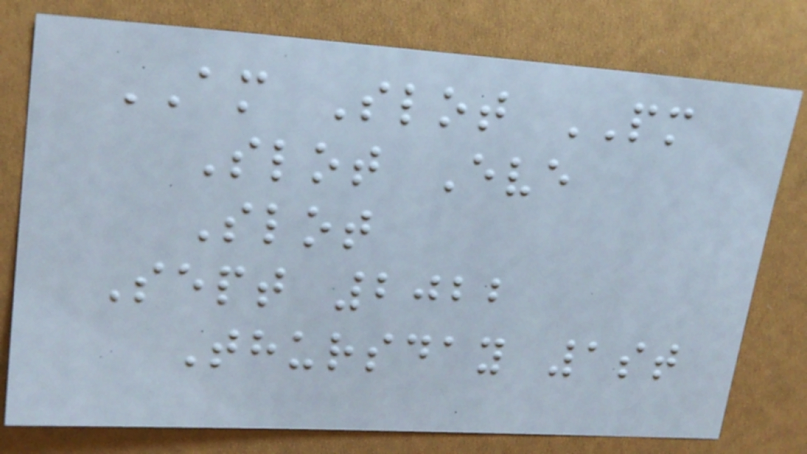AM Slot PM
Slot Eve
Slot
Sept 2022
Thursday 1st
